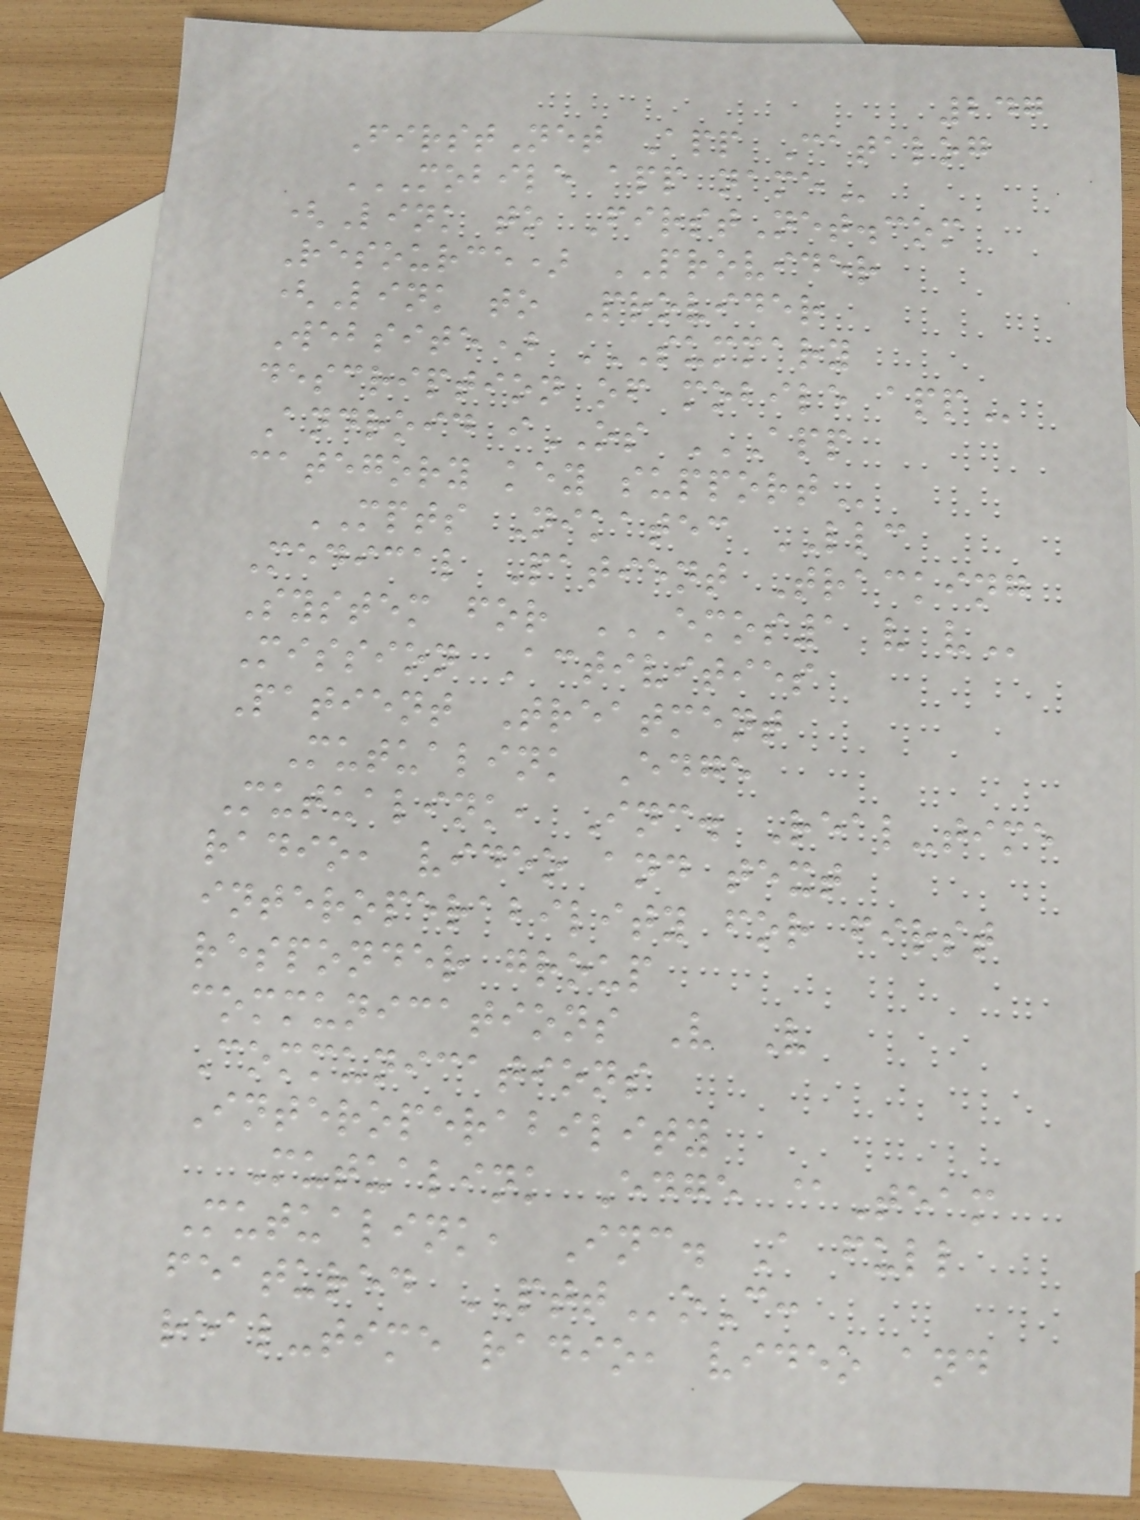247
FirstNet App Catalog
MOBILE APP NAME
(Link to FirstNet.com
Resource) PROVIDER
(Link to Provider
Website) SUMMARY
DESCRIPTION OF MOBILE APP
Android iOS APP
CATEGORY KEY SUPPORT
MPTS Nikatec LLC
Medical Patient Tracking
System for EMOS1 V V
Mission Activities
Patient Treatment
Mutualink Edge
Mutualink, Inc. Real-time
radio, video and text
interoperability for first
responder group
communications V V
Communications
Interoperability
Mutualink Edge @Team
Mutualink, Inc. A full
featured PTToC:
real-time radio, video and
